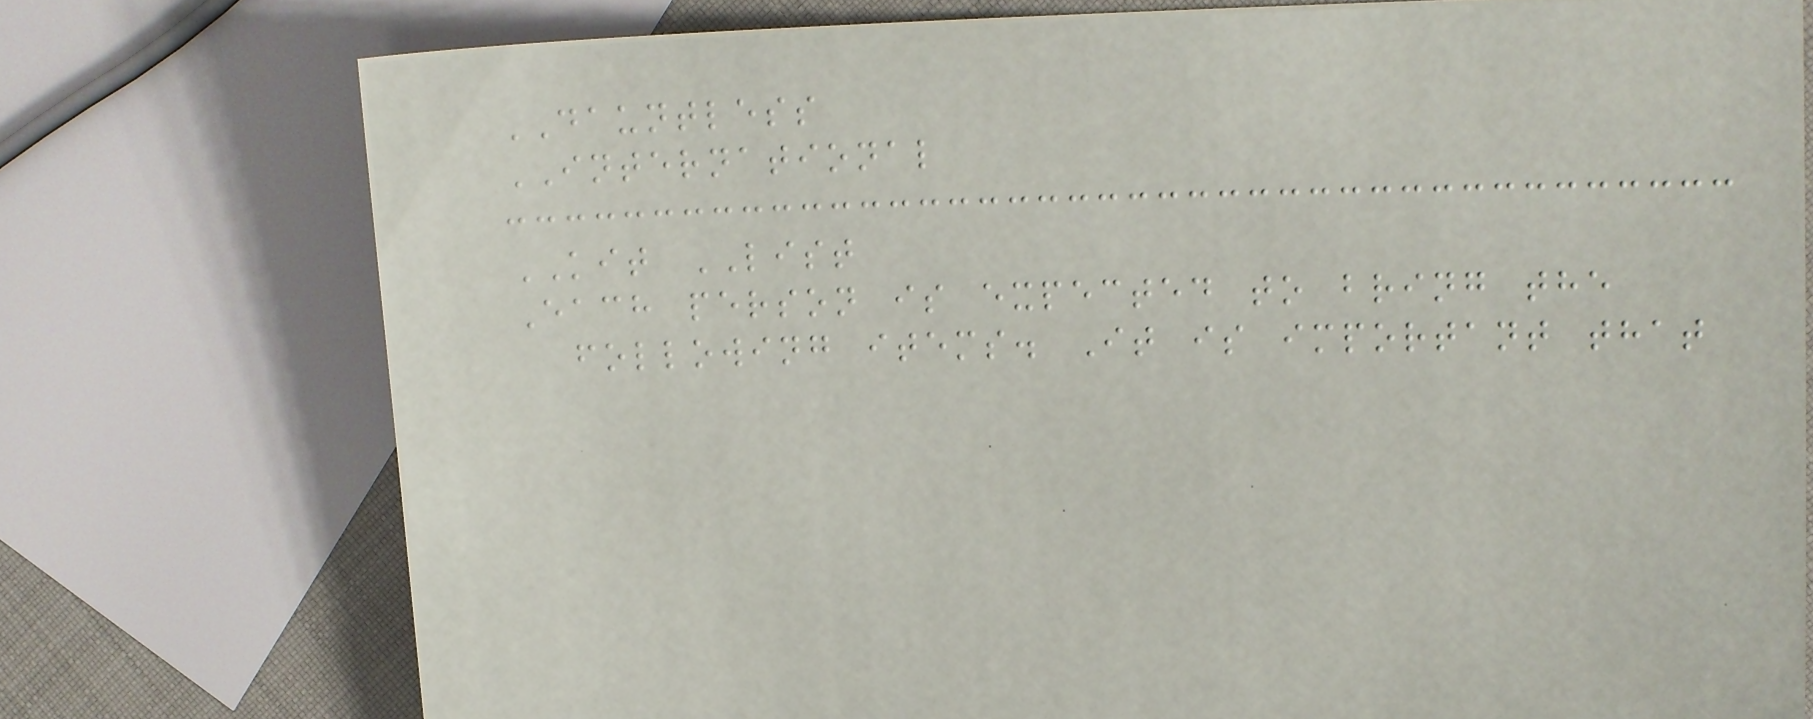DAUNTLESS
INTERNATIONAL
KIT LIST
Each person is expected to bring the
following items. It is important that
